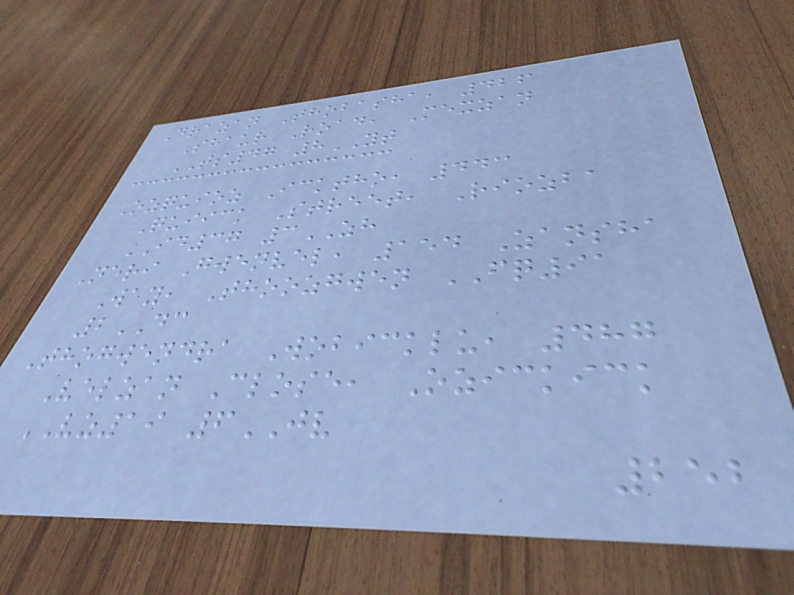Drazan Thobasha, 426
Shaur Road, Mexzan
TS47 8YT
Ozquioz Icktho, 443
Quiick Street, Riozba
ID37 3ZH
Neri Gwenvel, 154 Zansha
Way, Thoozgwen FQ91
2DC
Thogwendra Wobicklu, 487
Velzan Close, Ozickick
VZ19 6JV
252
